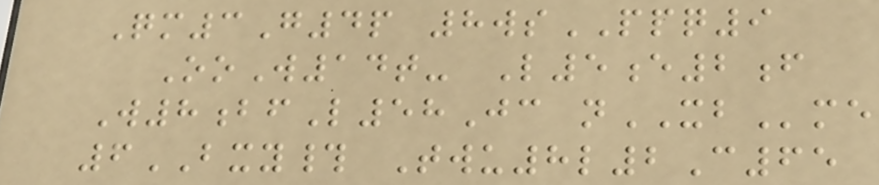Qm3G4p 8wsPPQ9
OoW14t- L5e2f
W8bfL58Jc nXBme
6BXY# Twu8l2C65
